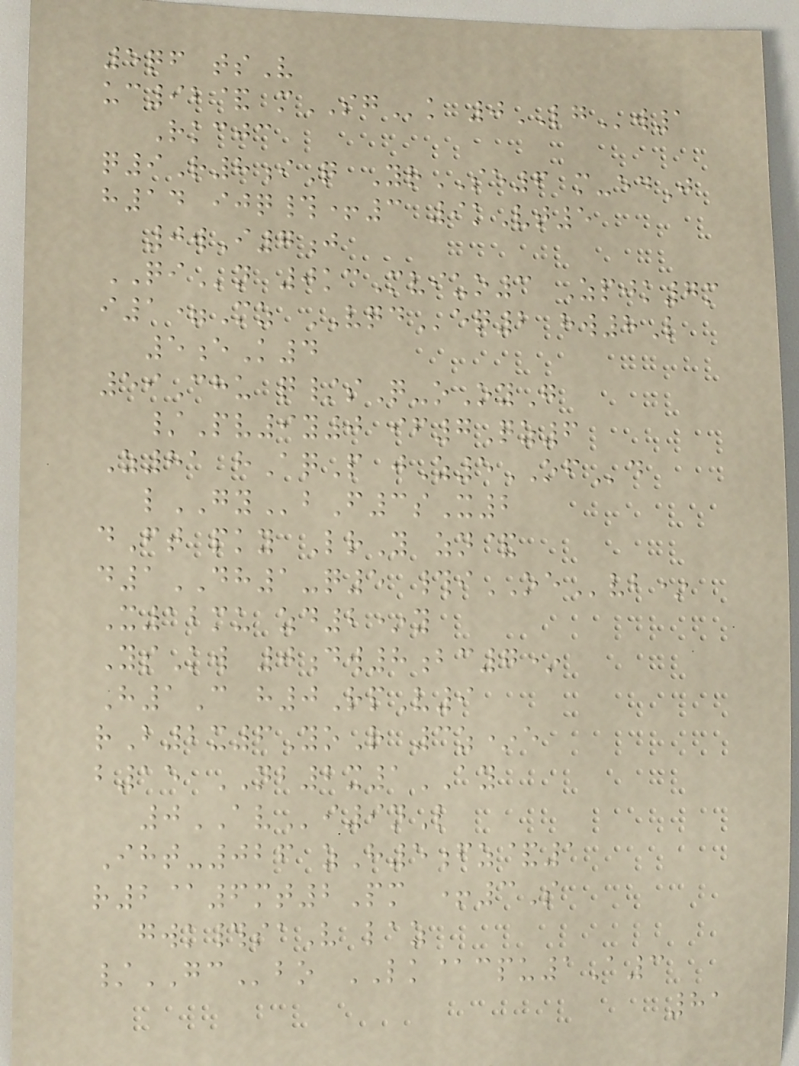5qf tsV
uc92& mSGk 0LGw1
Rkcjc
q9R8iQ YrSE6 m-edJ
h14 ijq#+3 9kVt5
0wI7j
QIn 0kcMviuo3 Zpjk7m
i1=Mz VQDeq2 hw8L
5eK4
59Chu q/sQ-oOyG
/Pv9y0 if7Qz6
Z81 hAqP jZ5OFd
lGYbF3sX2
dFt pky LrY zn&
d1DH1-q5 #iOEvb*
X12mu zd2*y
YsKw 0dw8bc7*
H1C h0RpV9
rB2x6YoR 3z*e
b15 NB2x1AY
0AVi9nL
Iht-026 zH5fz&1
r2@6mt2Pm +3S
gwk#saV laz
/GCbo LK@cpu1A3
81
